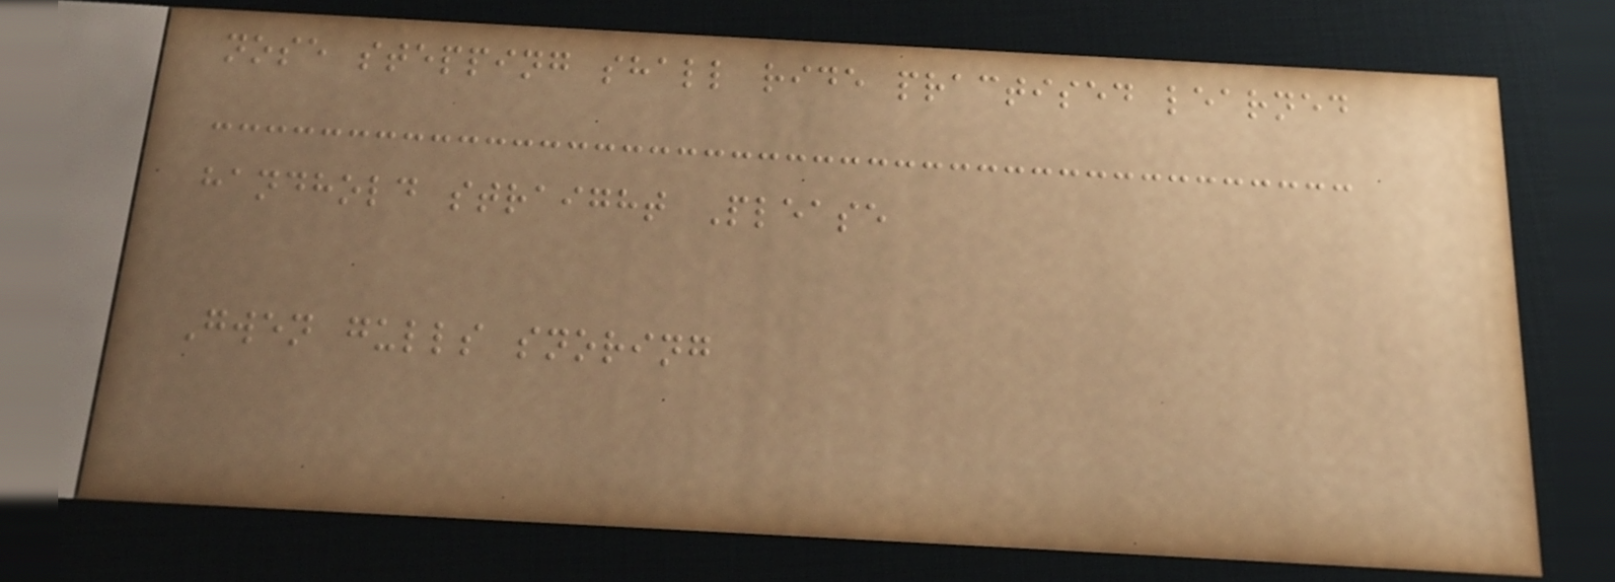nose stepping shall ride practised learned
handhold straight Please
Gwen gulls snoring
